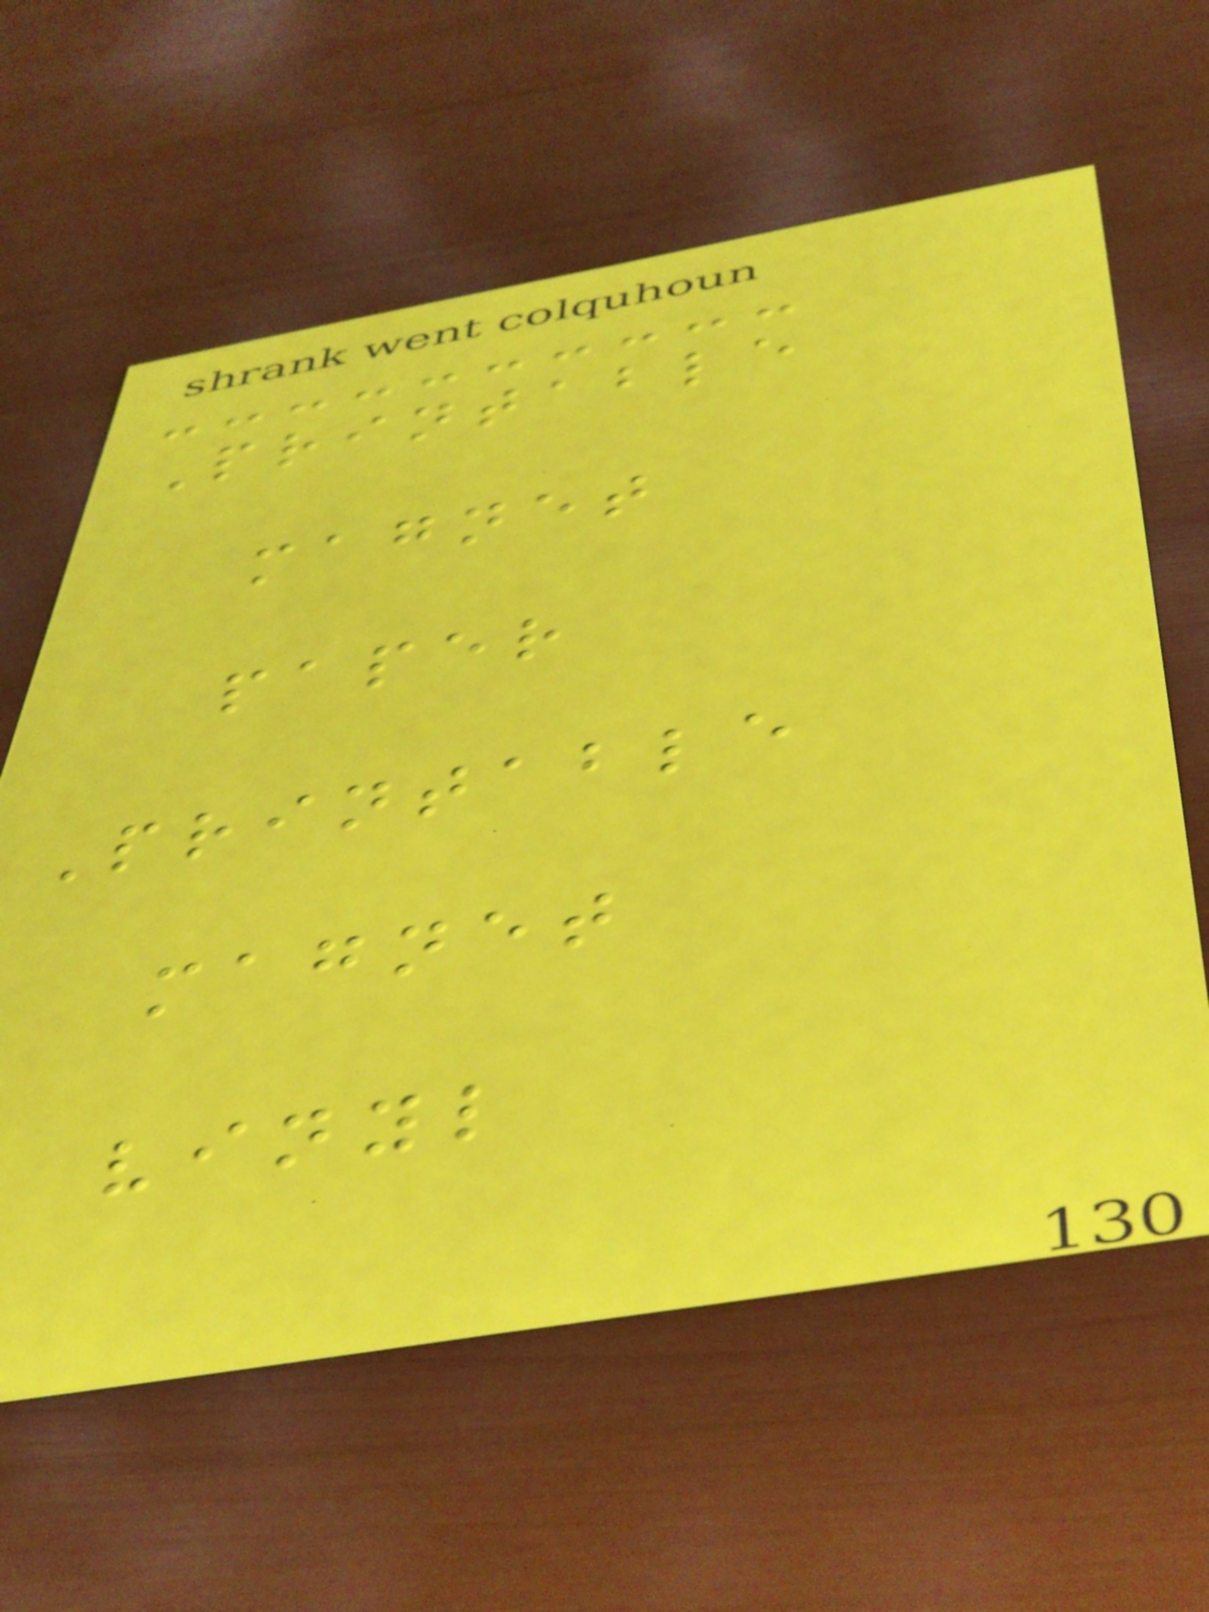Printable
magnet
paper
Printable
magnet
vinyl
